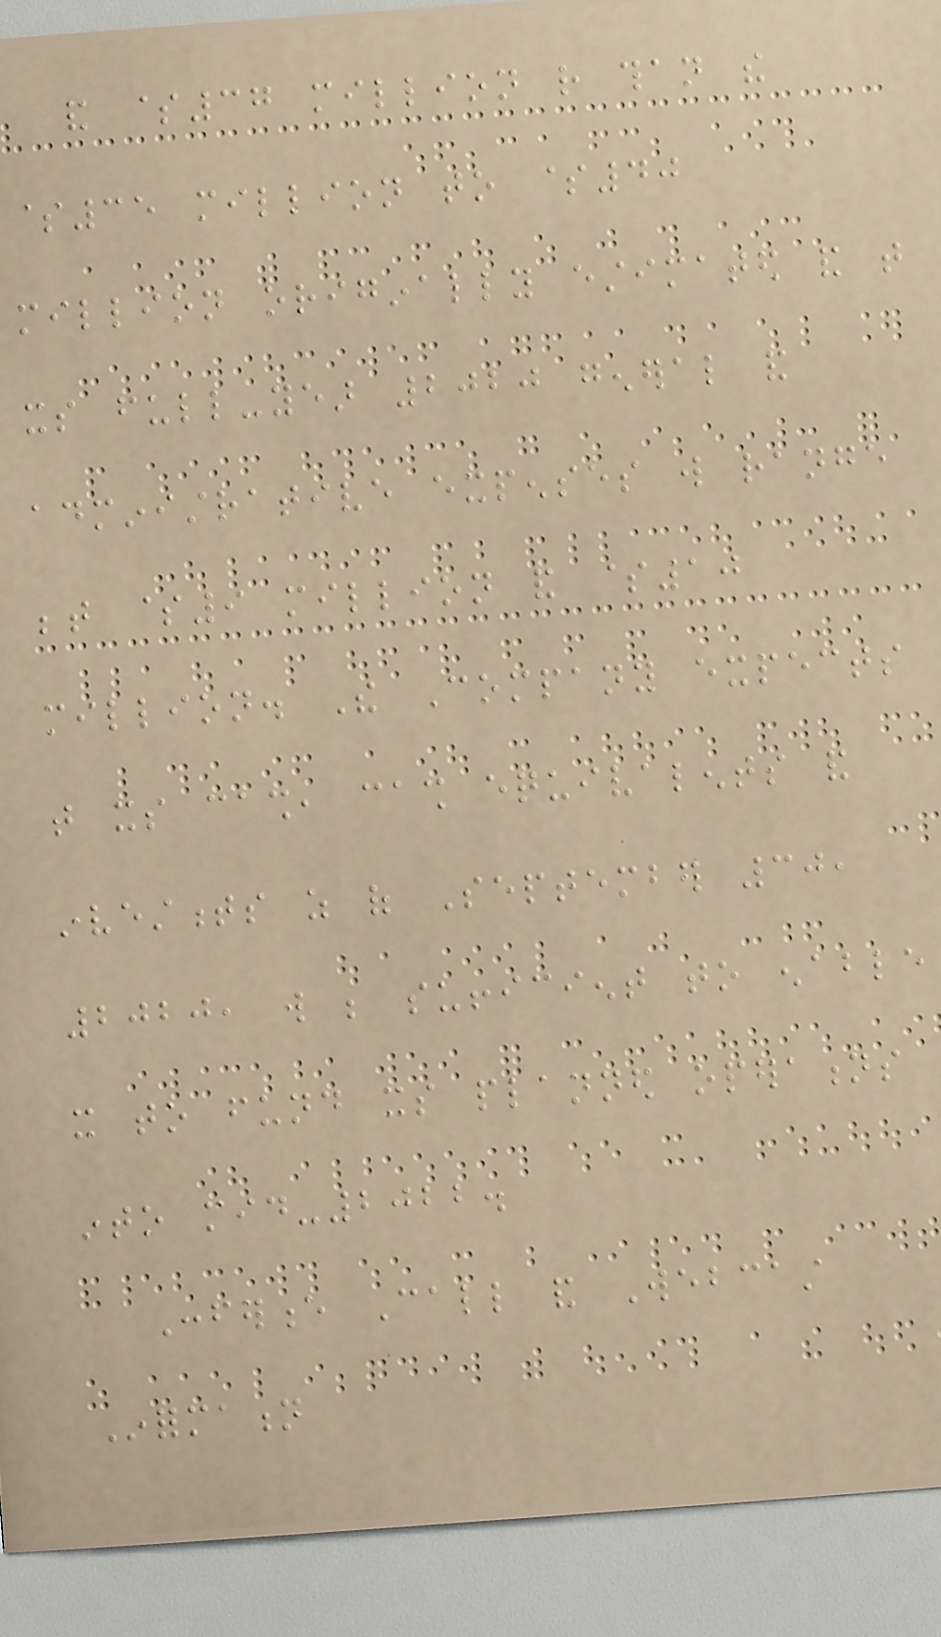and $37 million rather than the
$35 million to $40
million originally estimated and that
its full-year 2020 general and
administrative expenses will range
between $9 million and $10
million. The Company expects
that its cash, cash equivalents and
investments as of September 30,
2020, will be sufficient to enable
it to fund its planned operations
into mid-2022.
Conference Call and Webcast
Information
